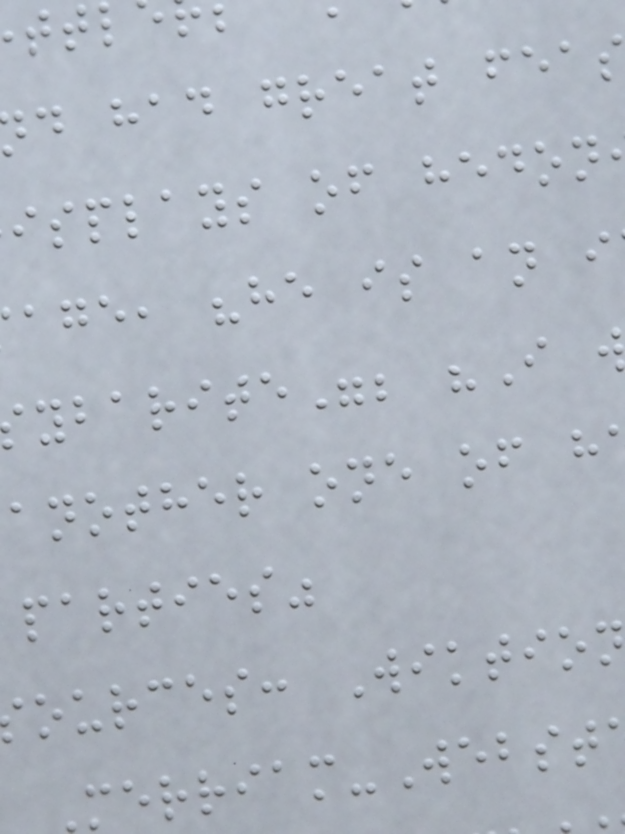d had great fea
isplays of hedon
age, "he is an i
ybarite"; "I
another one of h
parties"
ources: Wiktio
